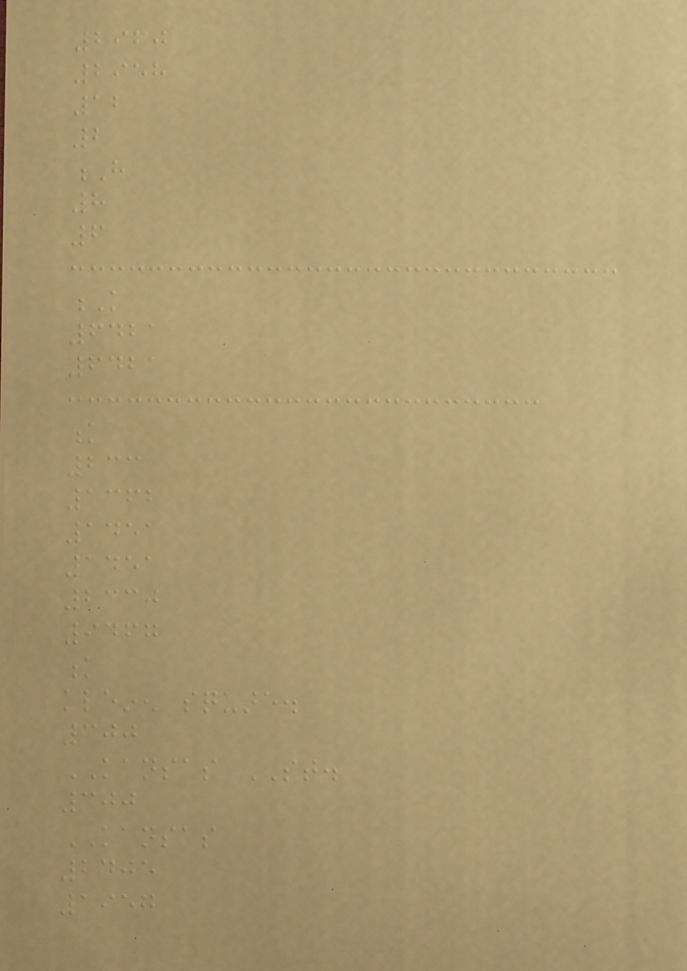2960
2958
12
2
H
8
6
K
6421
6421
k
233
1362
1451
1451
2330
9467
k
kleinen square.
300
KANSAS ST.
300
KANSAS
2405
1957
